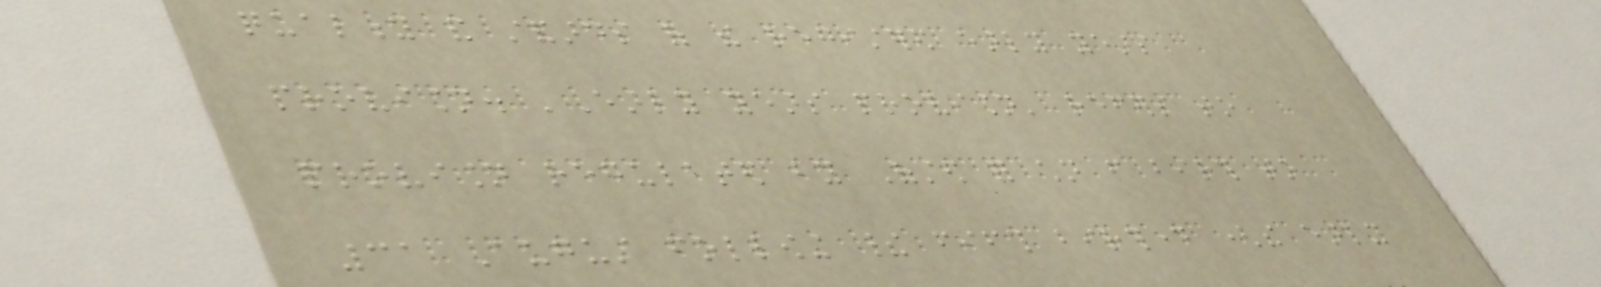quality and standards of the registered early years
provision. 'Early years provision' refers to
provision regulated by Ofsted for children from birth to
31 August following their fifth birthday (the early
